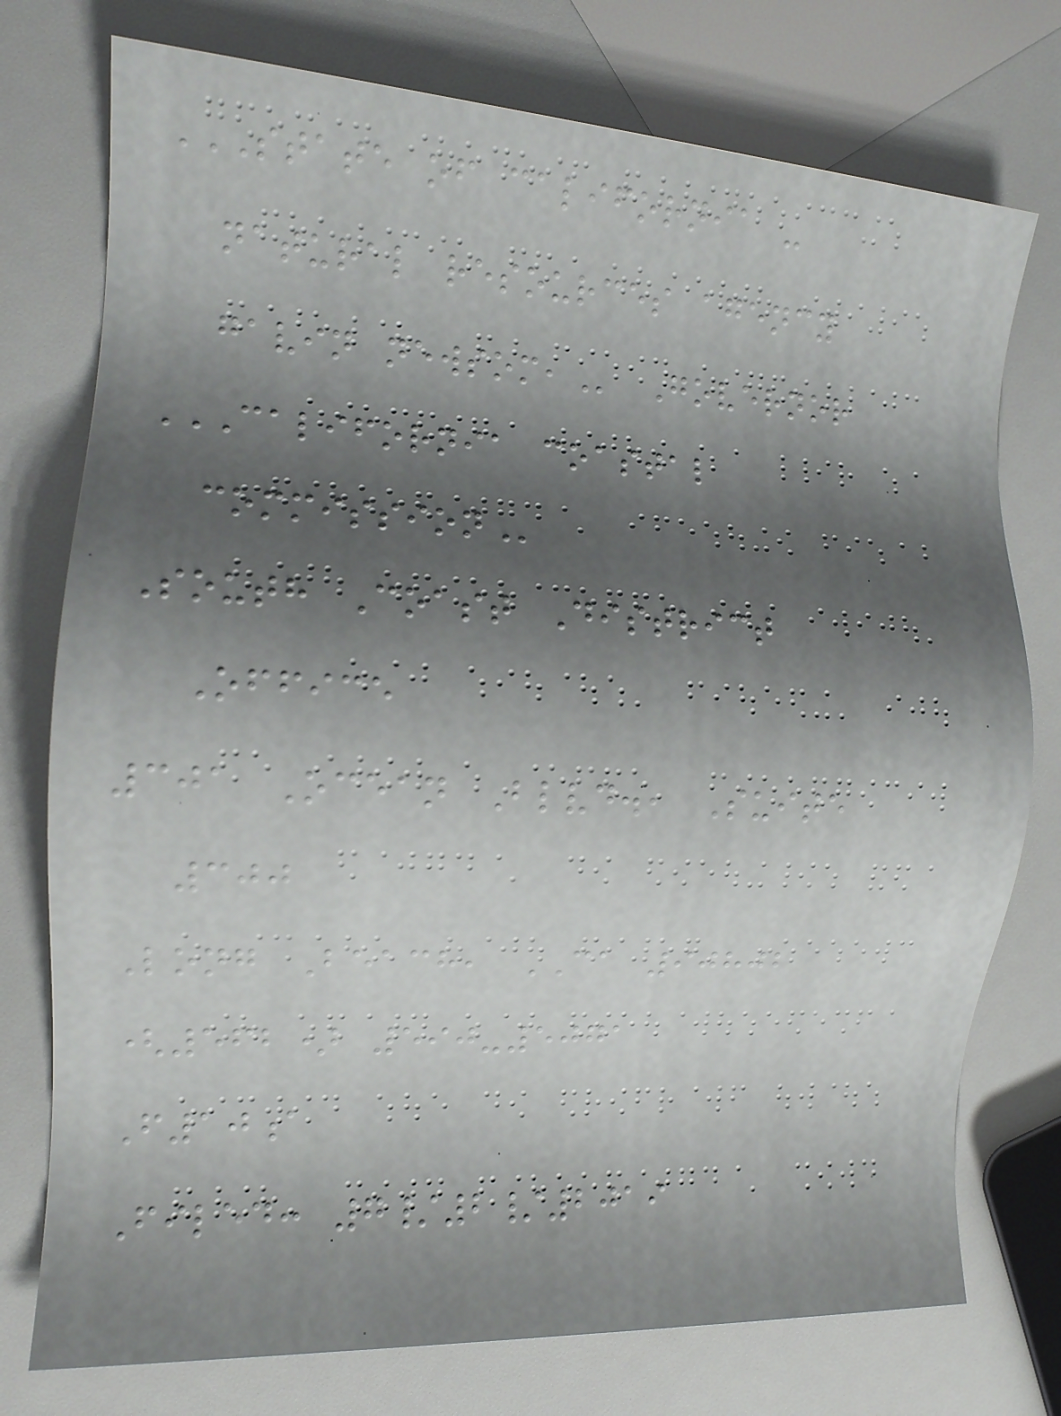STATE OF CALIFORNIA -
NATURAL RESOURCES AGENCY
GAVIN NEWSOM, Governor
CALIFORNIA COASTAL
COMMISSION
South Coast District
Office
301 Ocean Blvd., Suite
300
Long Beach, CA 90802
(562) 590-5071
F10a
Filed: 7/2/2019
